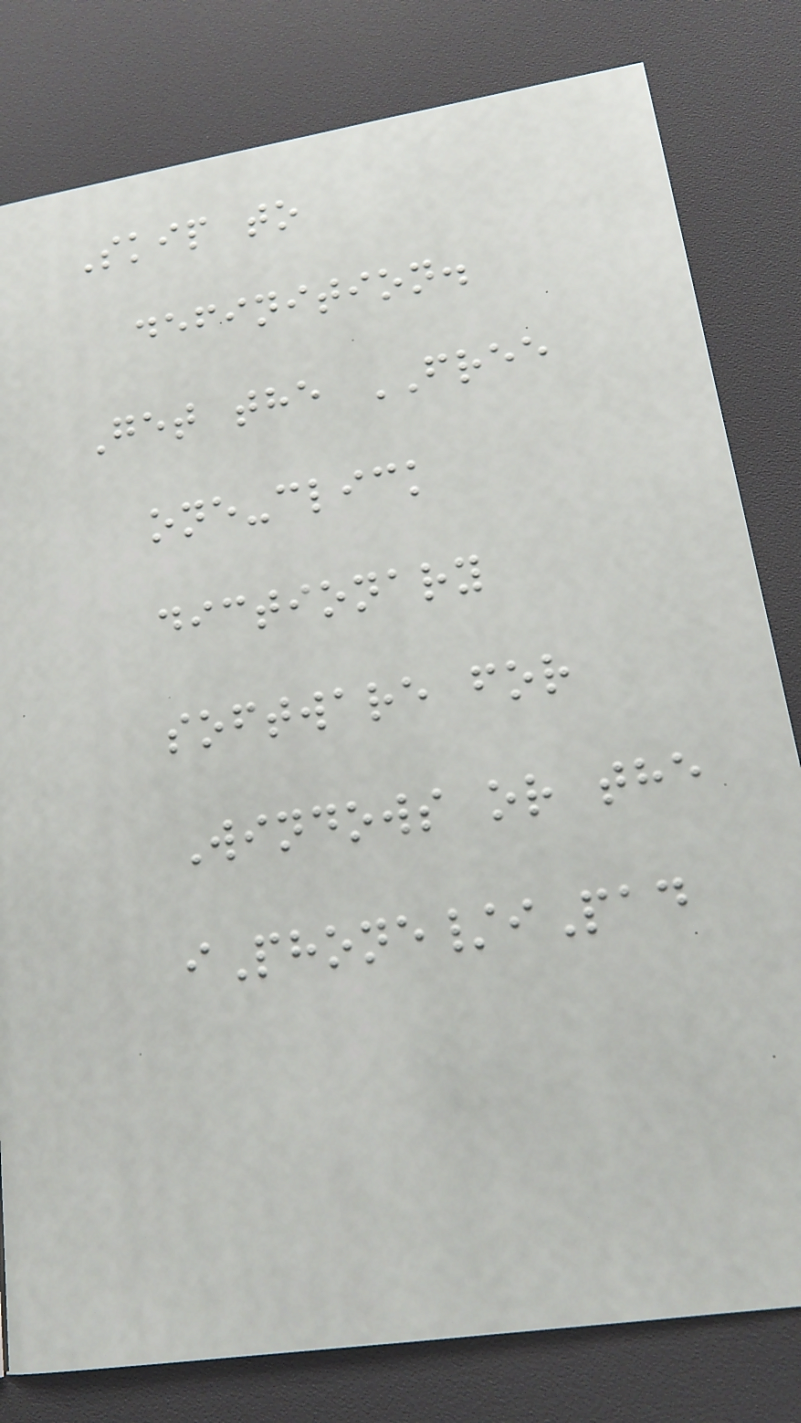Skip to
definition.
Get the FREE
one-click
dictionary
software for
Windows or the
iPhone/iPad
